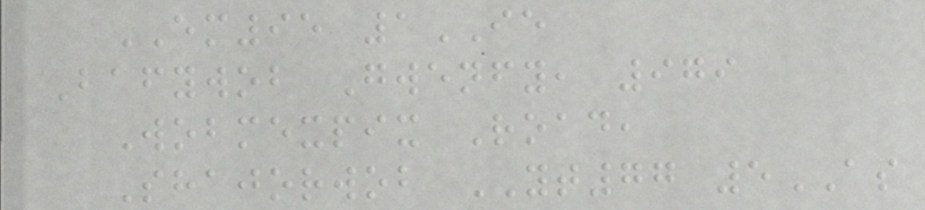EM95 1IE
Bafywob Gwenfy, 979
Wobmexpix Road,
Shajorwob YT77 5AS
